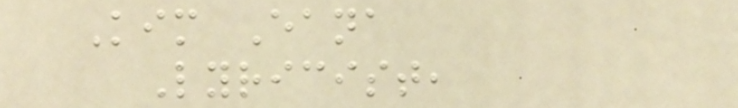Kim Eana
Lyricist,
